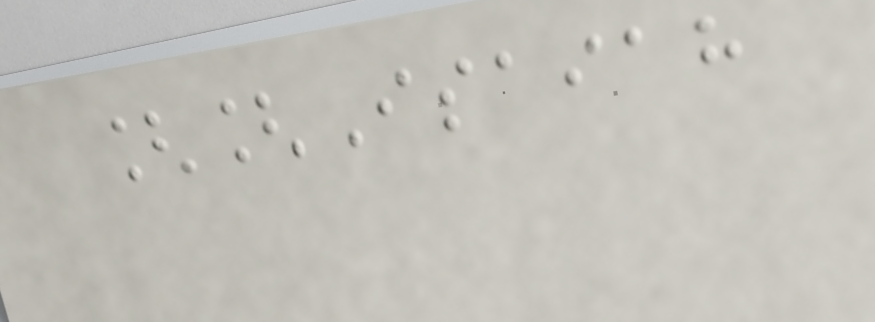[[Isaiah
